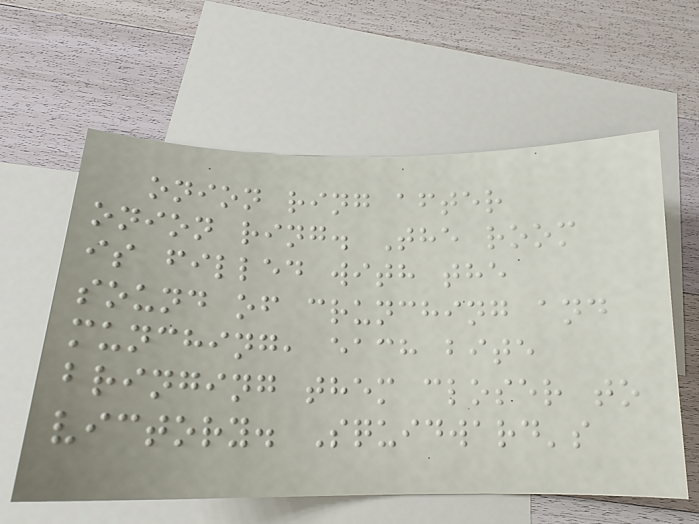onion ring after
onion ring. The room
is filled with the
sound of crunching and
munching, each bite
bringing them closer to
victory. Squidward's
